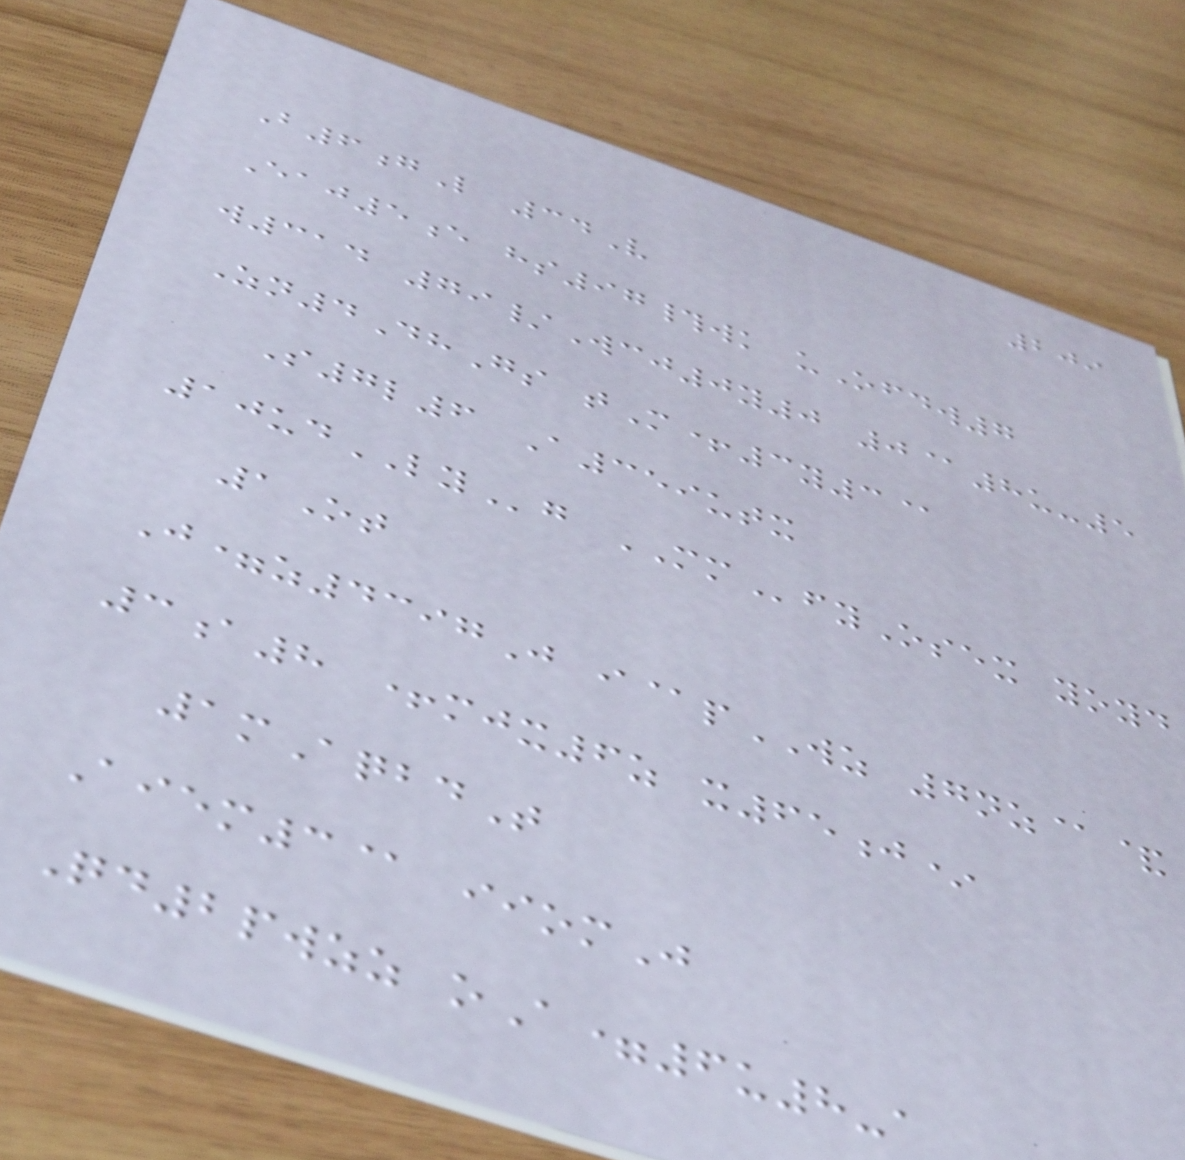209
B6gL 34V
Eaj5e hs97#wk uOfdw7
w314 79/Wcj0y0 0@8u-5
Zn4DhGs tM+3y3@
S7l6 A359utx
10udLYg MMfyOsex yoyd
1Ot
J=z4397J i@pWZ 7nz@&
3a8 +mjx6z x65j*
1mAqbdT
Aiem3@ iiomJ
Qd2pwzz oA=6u8-a
